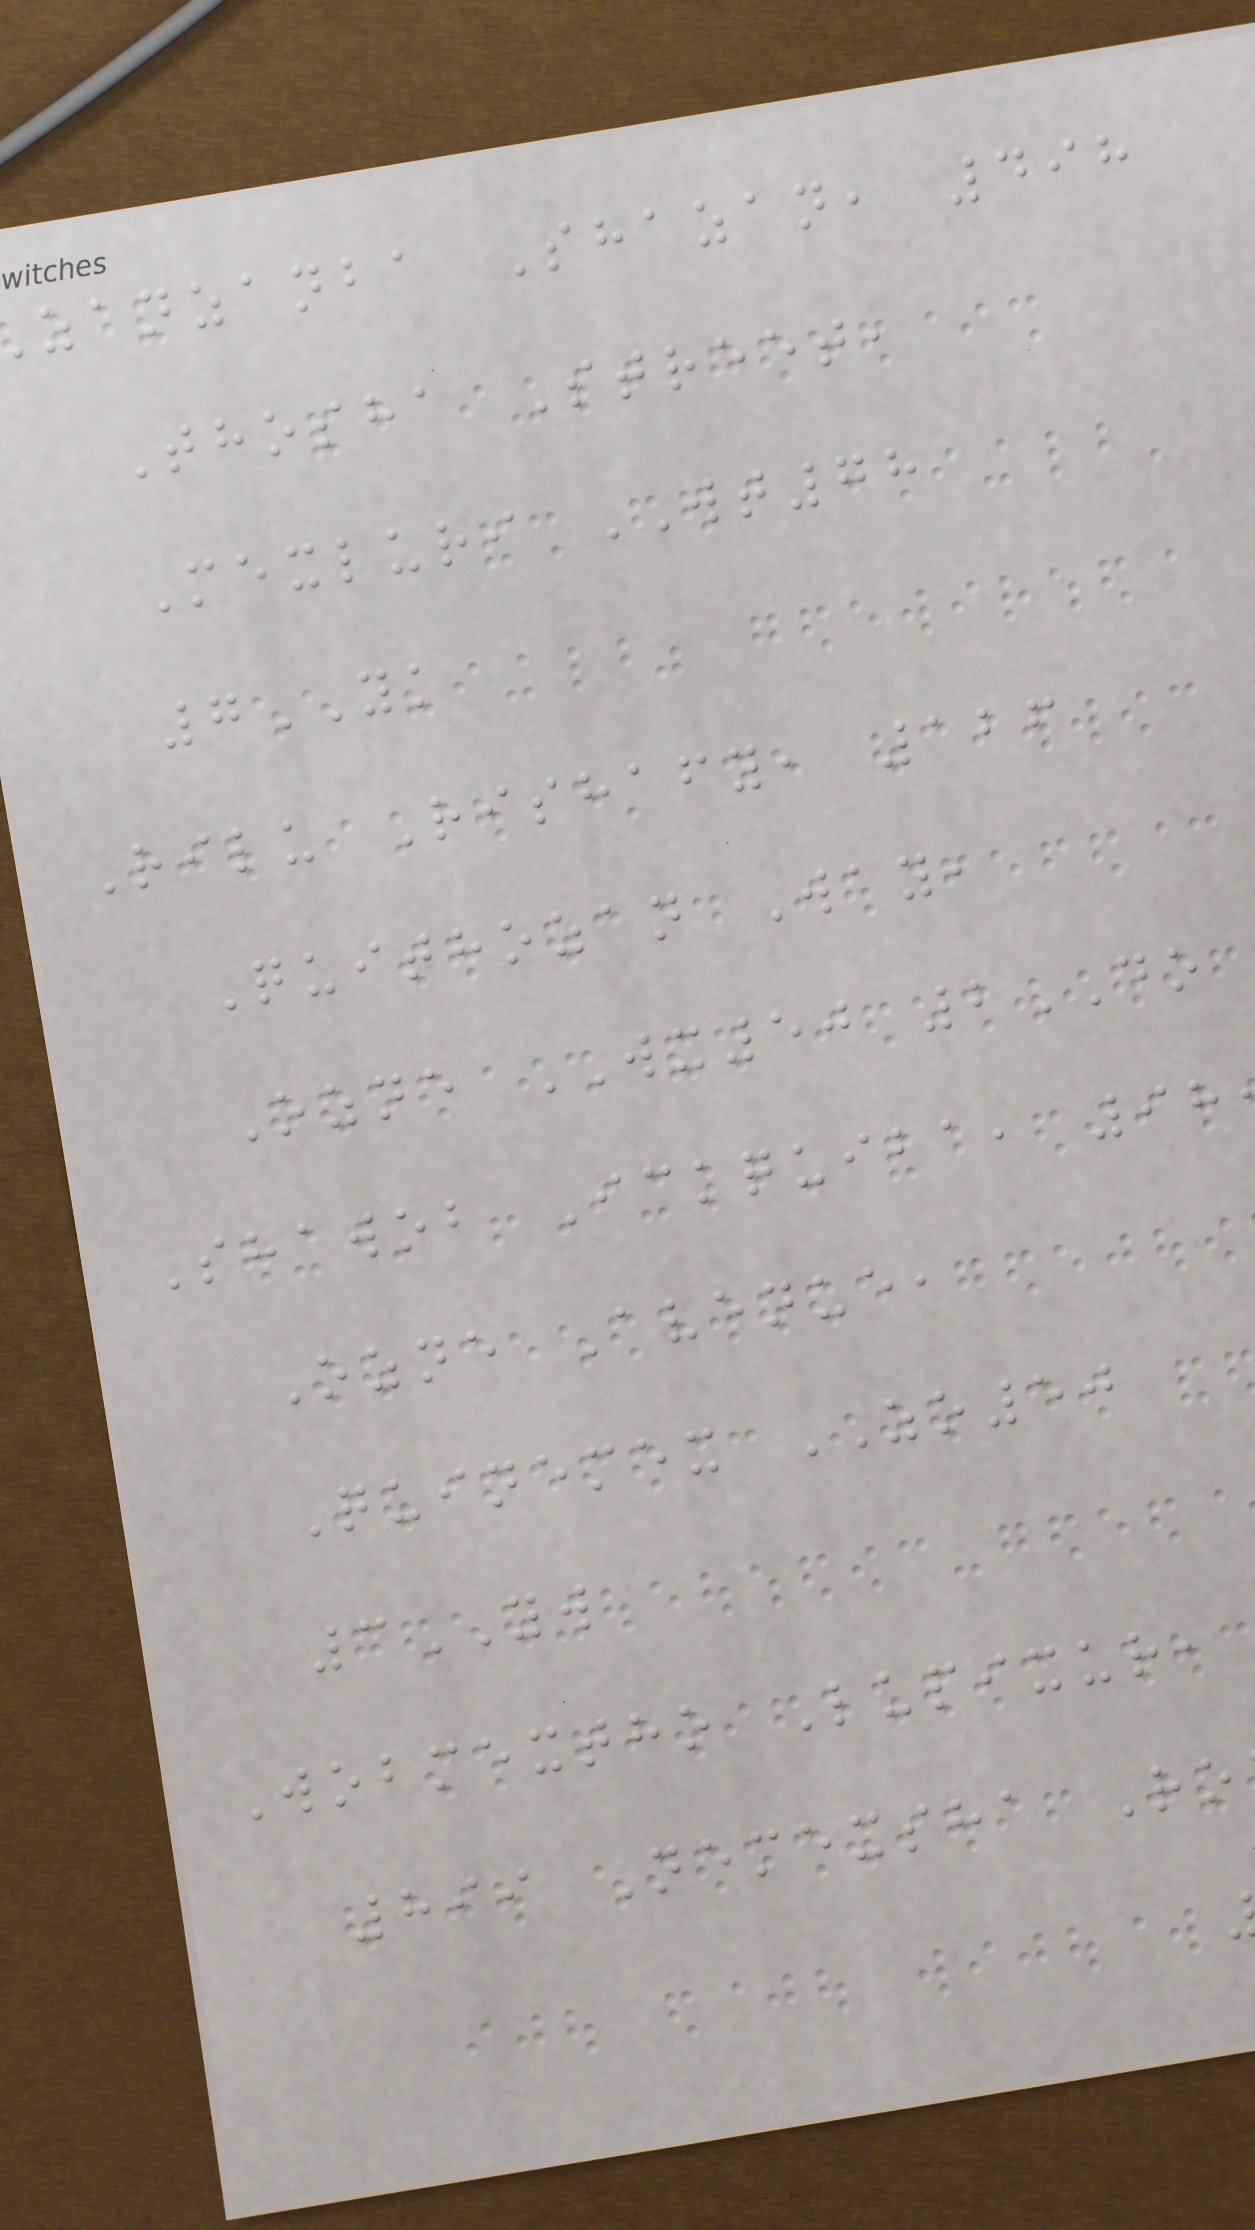zanzanba Shazan, 498
Thosha Street,
Mexluri WT78
7YK
Rilu Rishafy, 126
Quithozan Way,
Ozne WX50 2DO
Shawob Ickquiba, 98
Ozne Avenue,
Quinemex ZO50
3YW
Wobmextho Lupixur,
899 Nemexsha Ro
